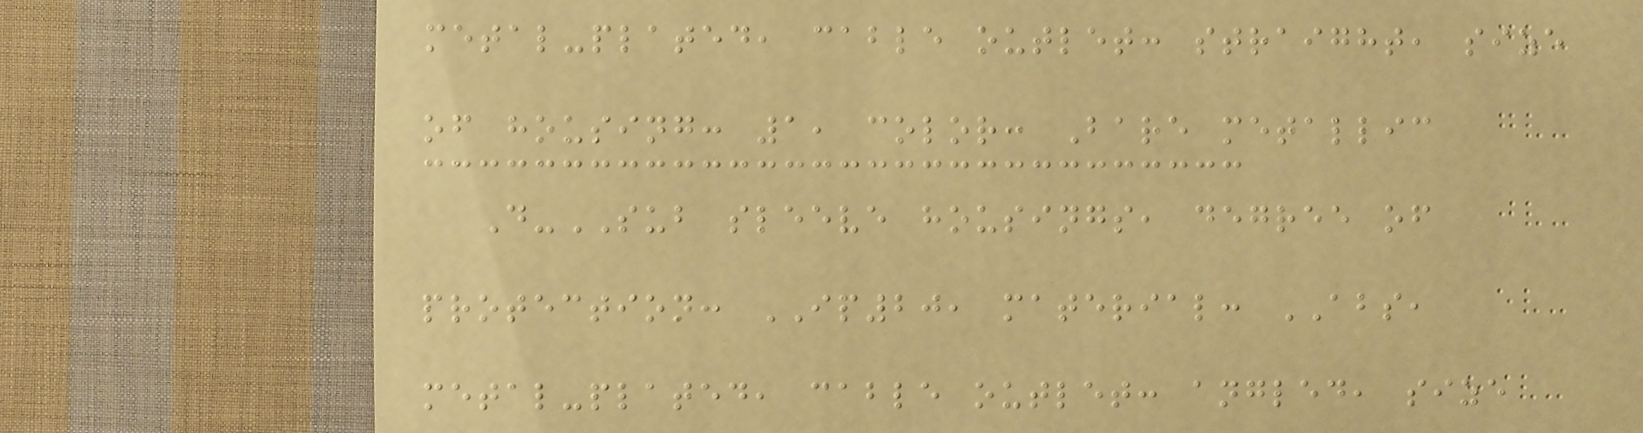metal-plated, cable outlet: straight, size
of housing: 1, color: Bare metallic
D-SUB sleeve housings, degree of
protection: IP20, material: ABS,
metal-plated, cable outlet: angled, size
